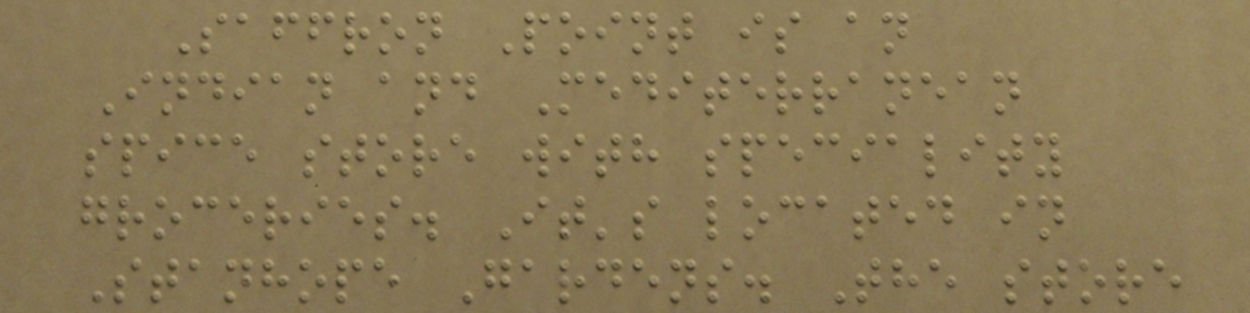Saffron Point is an
Indian and Mediterranean
spice store with speciality
groceries. It's located in
Stanhope Gardens. The store
